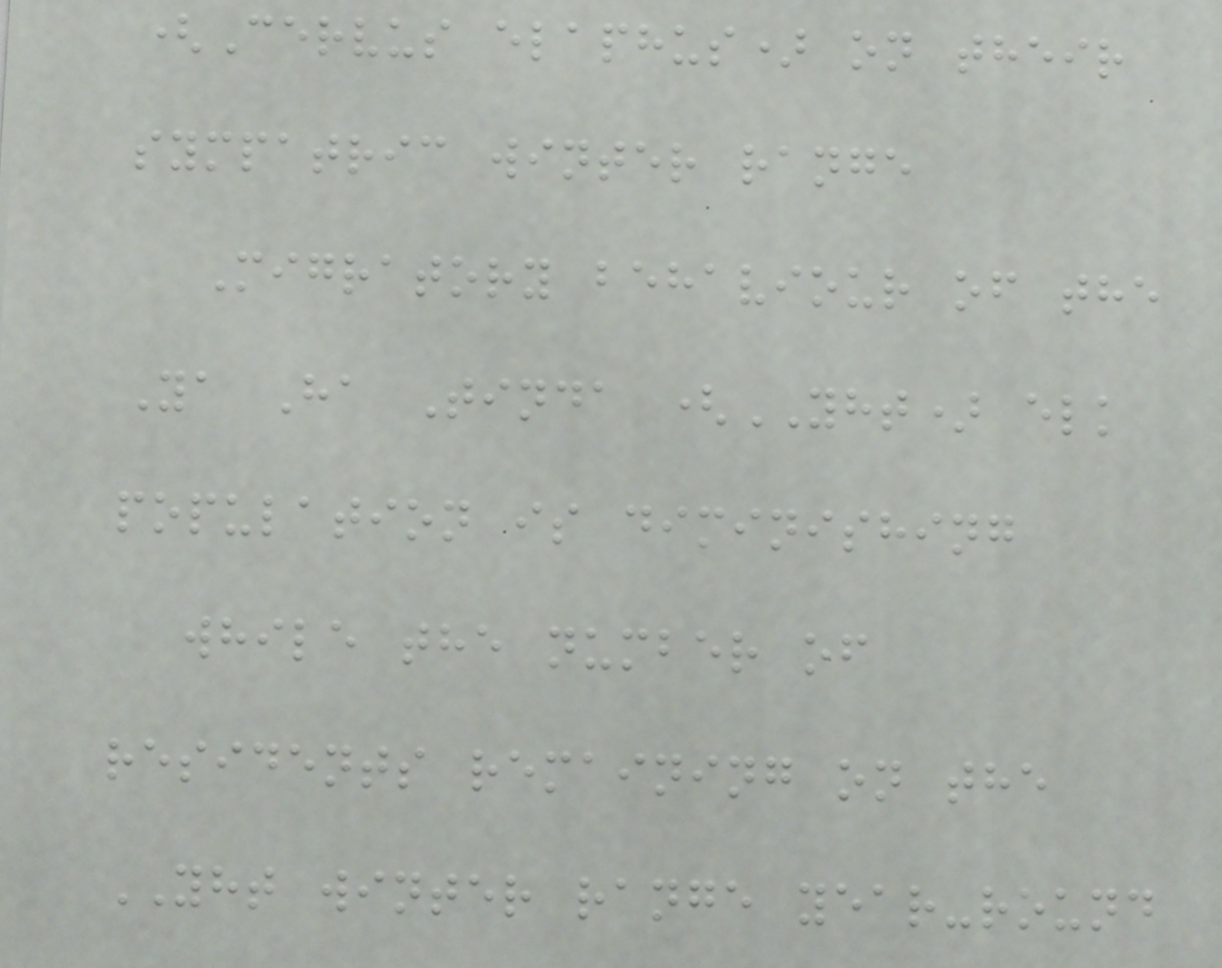(Cervus elaphus) on their
sympatric winter range
Migratory behaviour of the
Ya Ha Tinda (YHT) elk
population is diminishing
while the number of
residents remaining on the
YHT winter range year-round
